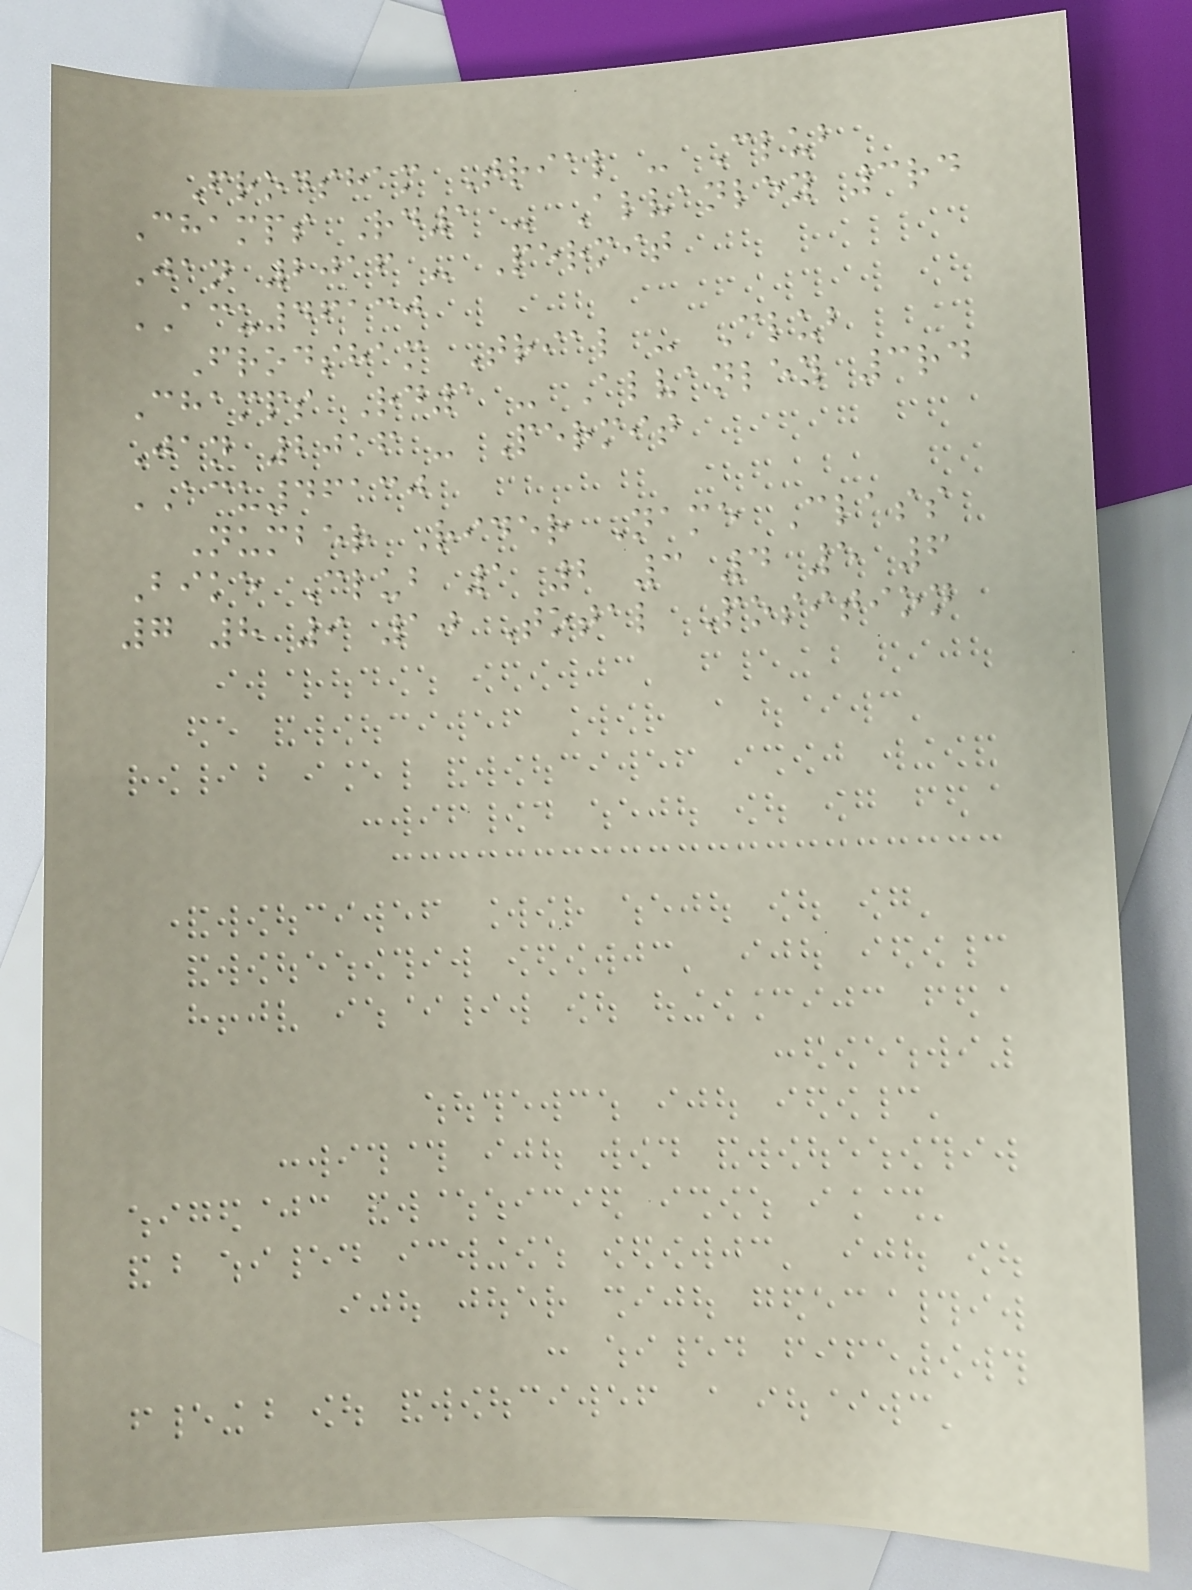Frodsham Trial - Club
Champs Rd1 - Alvanley 3rd
Jan 2016 - Permit
ACU46130
Frodsham Trial - Club
Champs Rd1 - Alvanley 3rd
Jan 2016 - Permit
ACU46130
Number Rider Name Class
Bike Club 1 2 3 4 5 6
7 8 9 10 Total Position
